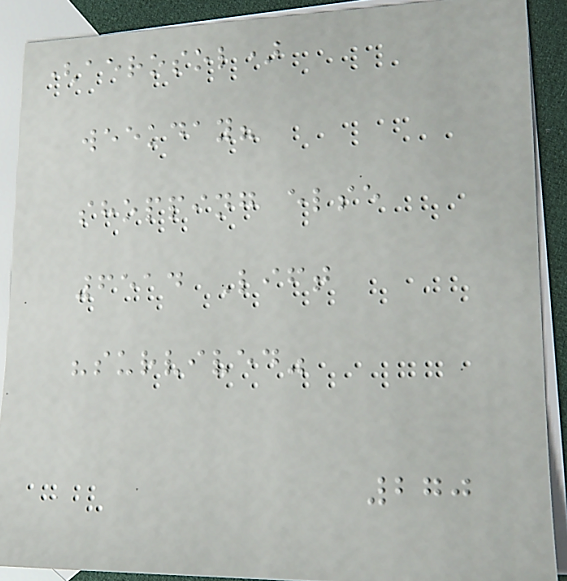(aerosol)
weekday?
shopping else
6514 Lift
"survived"
270
